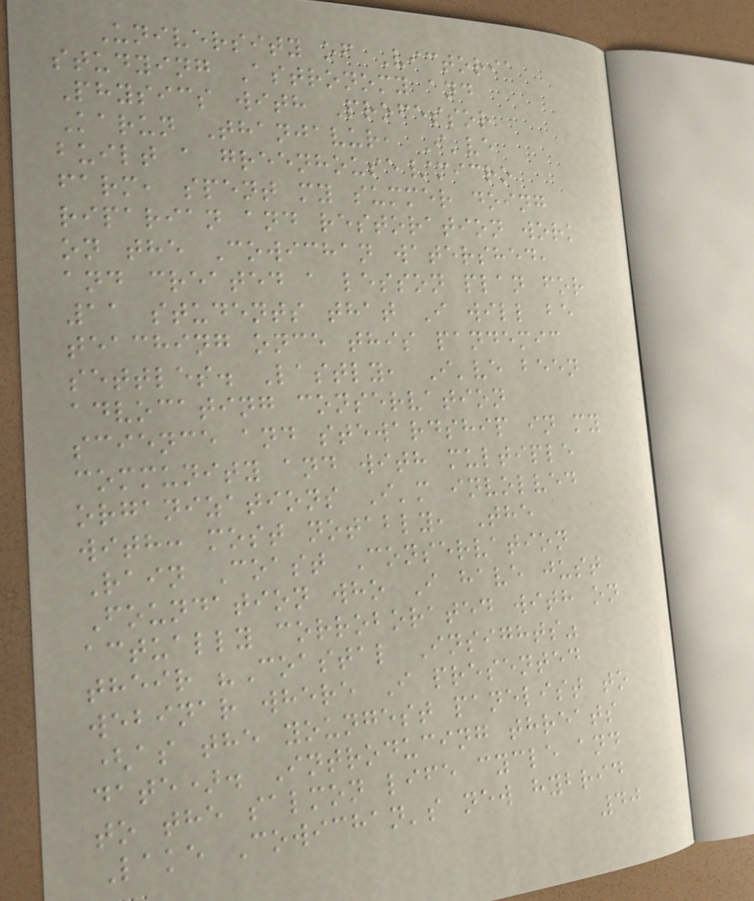University of Victoria
studying Astronomy and
Physics with Professor
Karun Thanjavur, I've
built a greenhouse/micro
farm, spent my summer doing
riparian and restoration work
on the Cowichan watershed,
and created a lesson plan for
11 students that I will be
teaching once this pandemic
settles. Lastly, I've been
advocating conservation
science and stewardship in my
community and with multiple
organizations I'm involved
with: most notably, The
Rain Coast Conservation
Foundation who I have just
actually corroborated with on
their "Coastal Insights"
webinar where I presented
(as the youngest panelist to
date). Introducing threats
to the salmon life cycle and
Lake Cowichan's new hybrid
40
